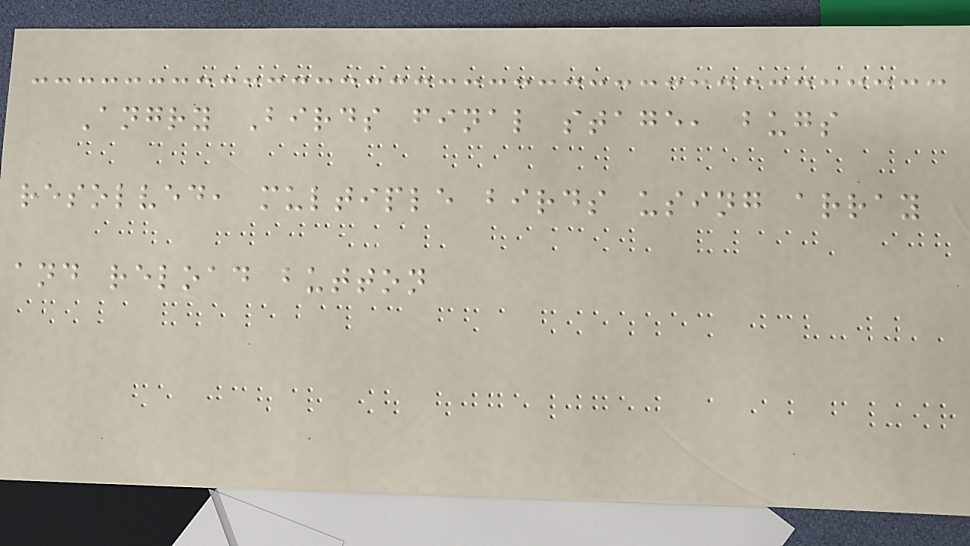Angry Birds final stage, bugs
resolved, multiple birds using array
and reload button
